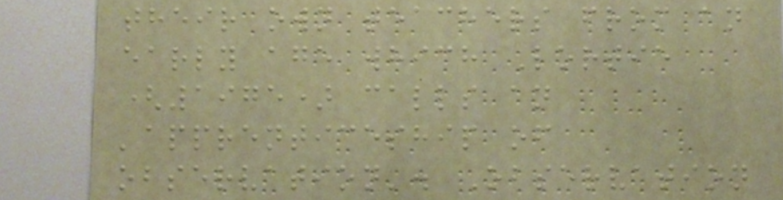their own teachers from an
early age which Lortie
(1975) calls an
'apprenticeship of
observation'. Observation
